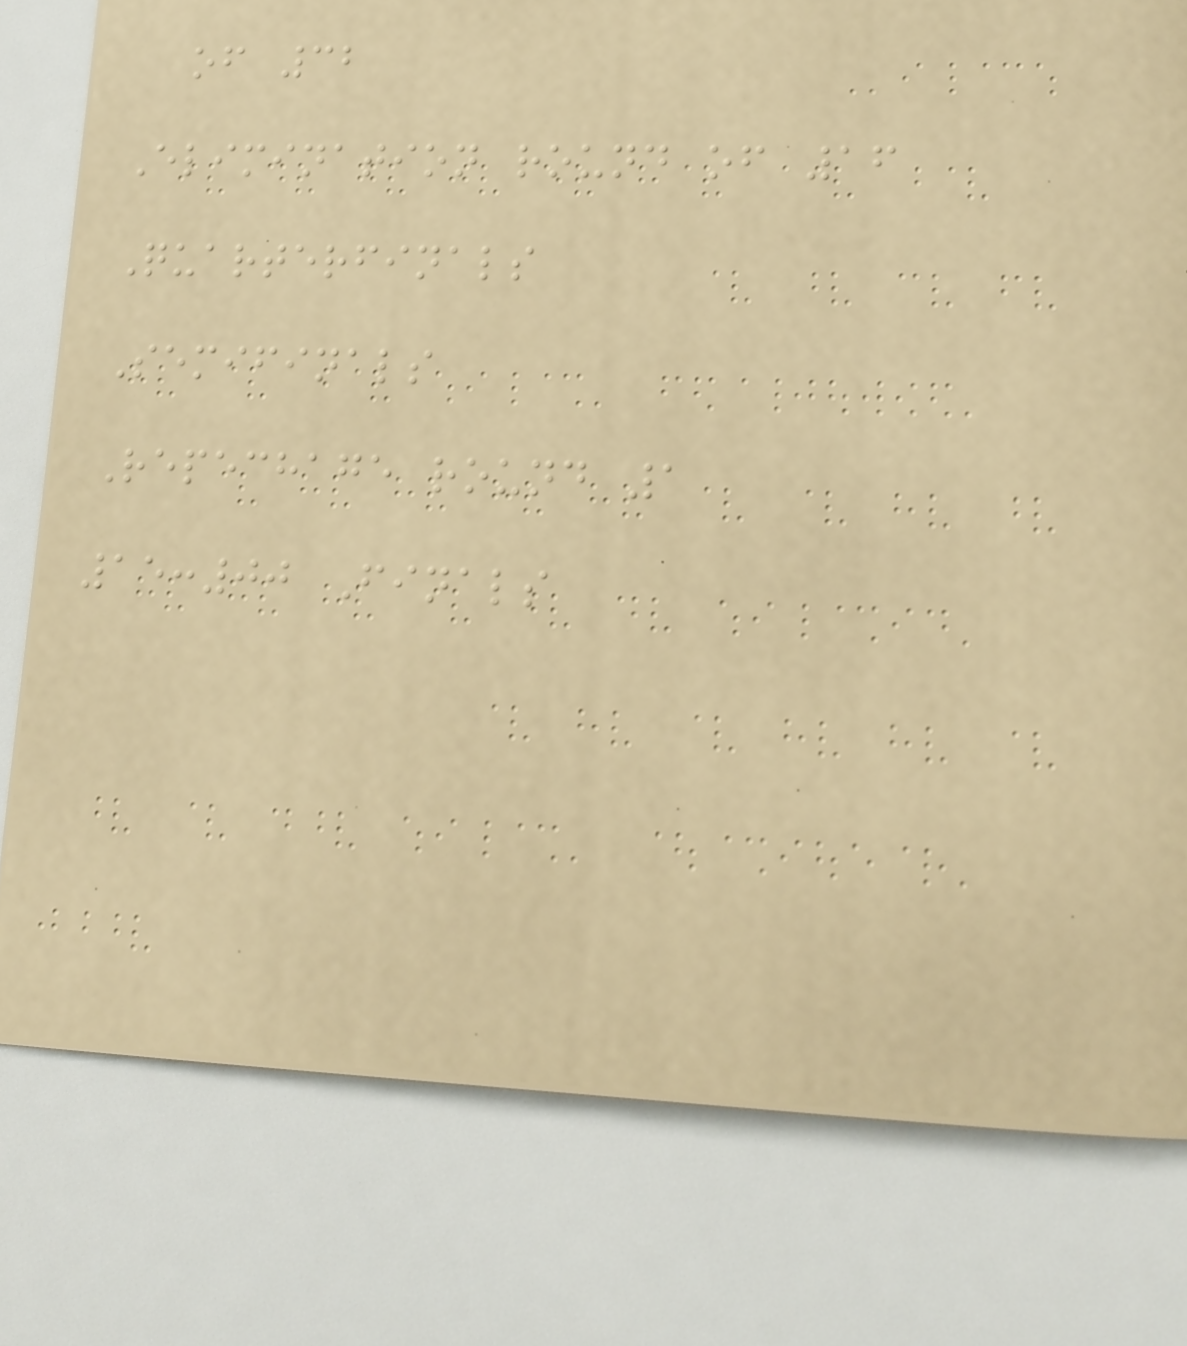of 32
Elimination round of 16
Quarterfinals
Semifinals
Repechage round 1
15:00 Finals
